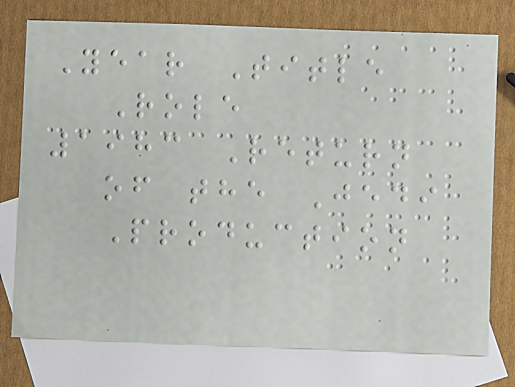Year Title
Role
1983 Return
of the Jedi
Production
